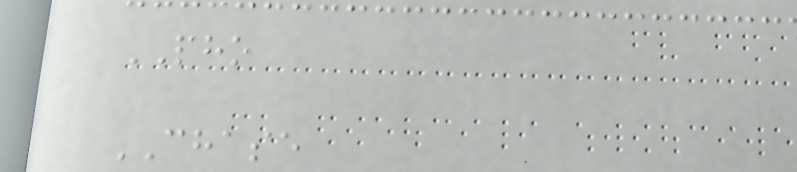PHO
CHASE
